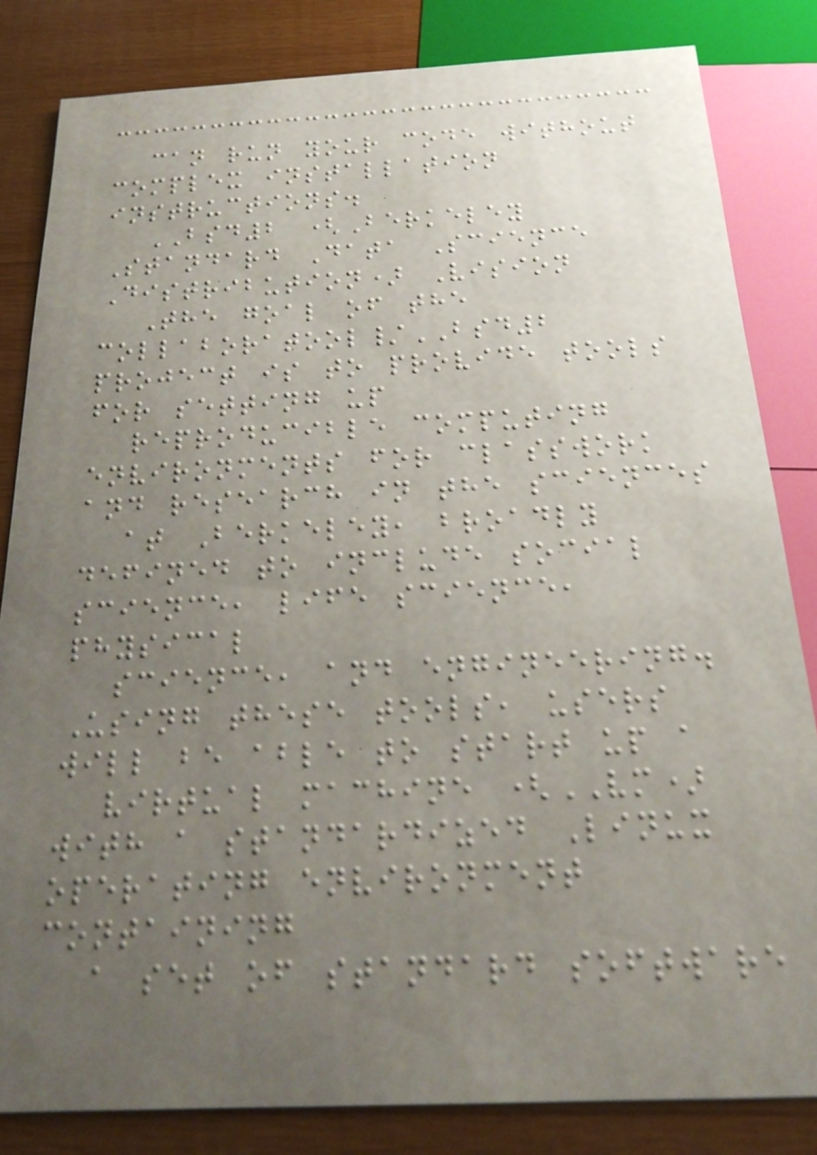can run your code without
complex installation
instructions.
BSD2 (Berkeley
Standard Data Science
Distribution) Vision
The goal of the
collaboratool/BSD2
project is to provide tools
for setting up
reproducible computing
environments for classwork
and research in the sciences
at Berkeley, broadly
defined to include social
science, life science,
physical
science, and engineering.
Using these tools, users
will be able to start up a
virtual machine (VM)
with a standardized Linux
operating environment
containing
a set of standard software
